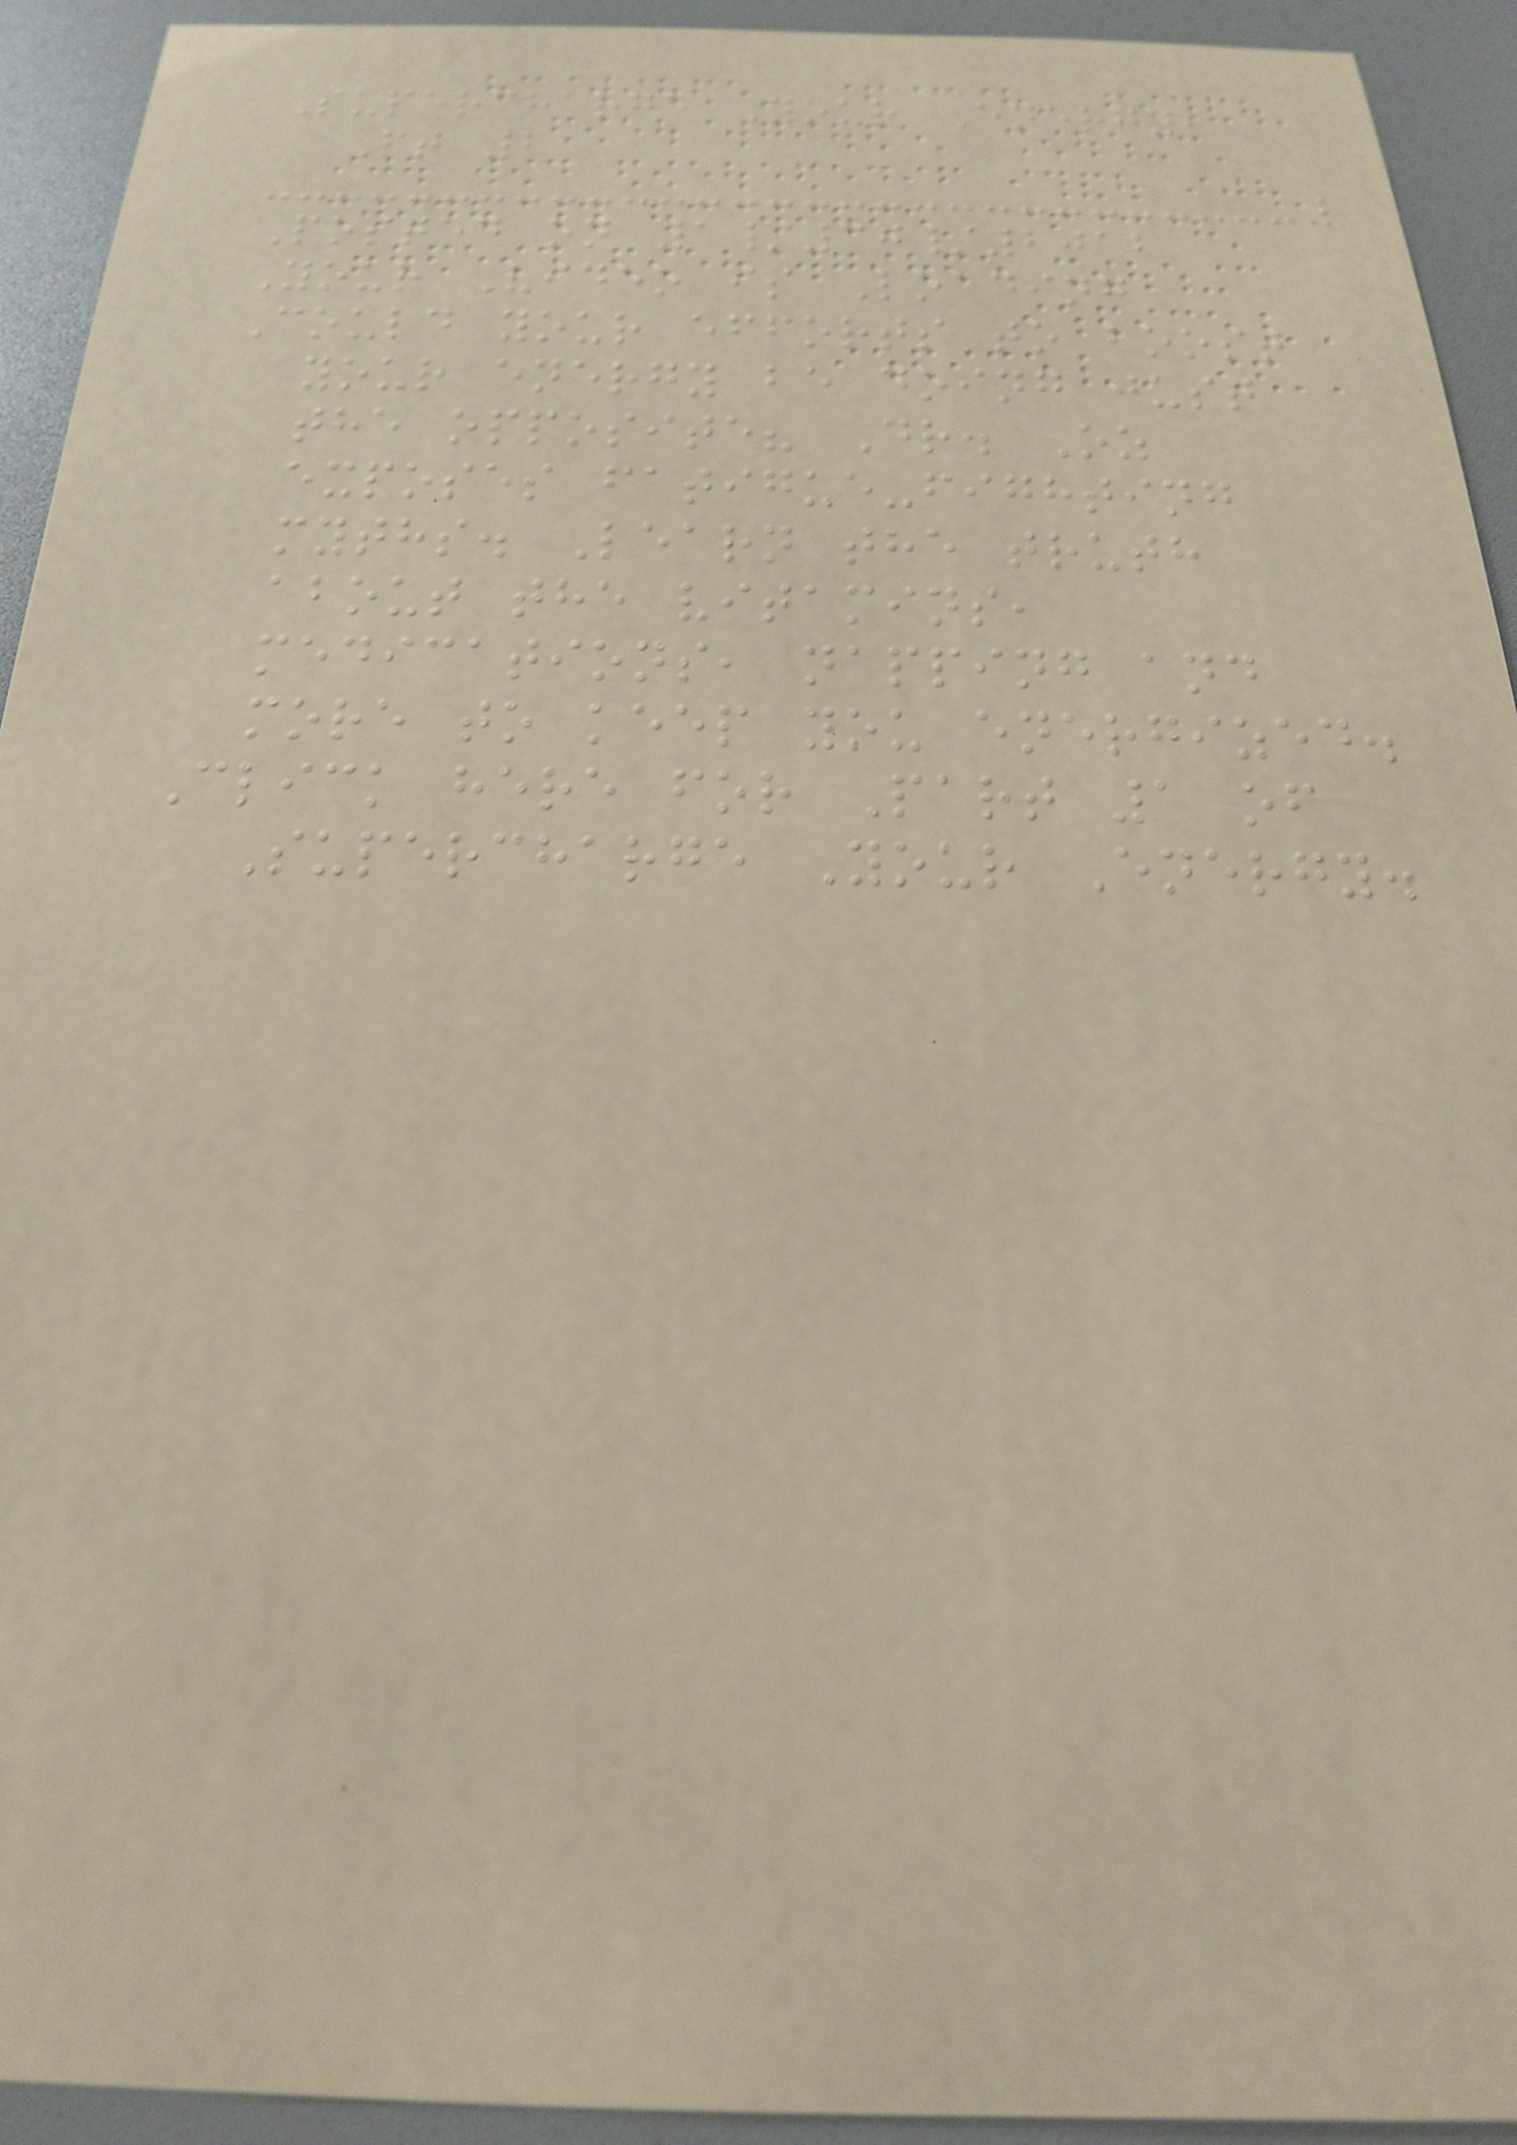Supercharge Your Energy,
Pt 2
Posted on 1/30/2012
Your Video is Loading
Could your efforts to boost
your energy be doing just
the opposite? Dr. Oz
exposes fatigue-fighting
myths. Learn the truth
about the vitamins,
medications, napping and
more to keep you energized.
Click here for Part 1 of
Supercharge Your Energy.
